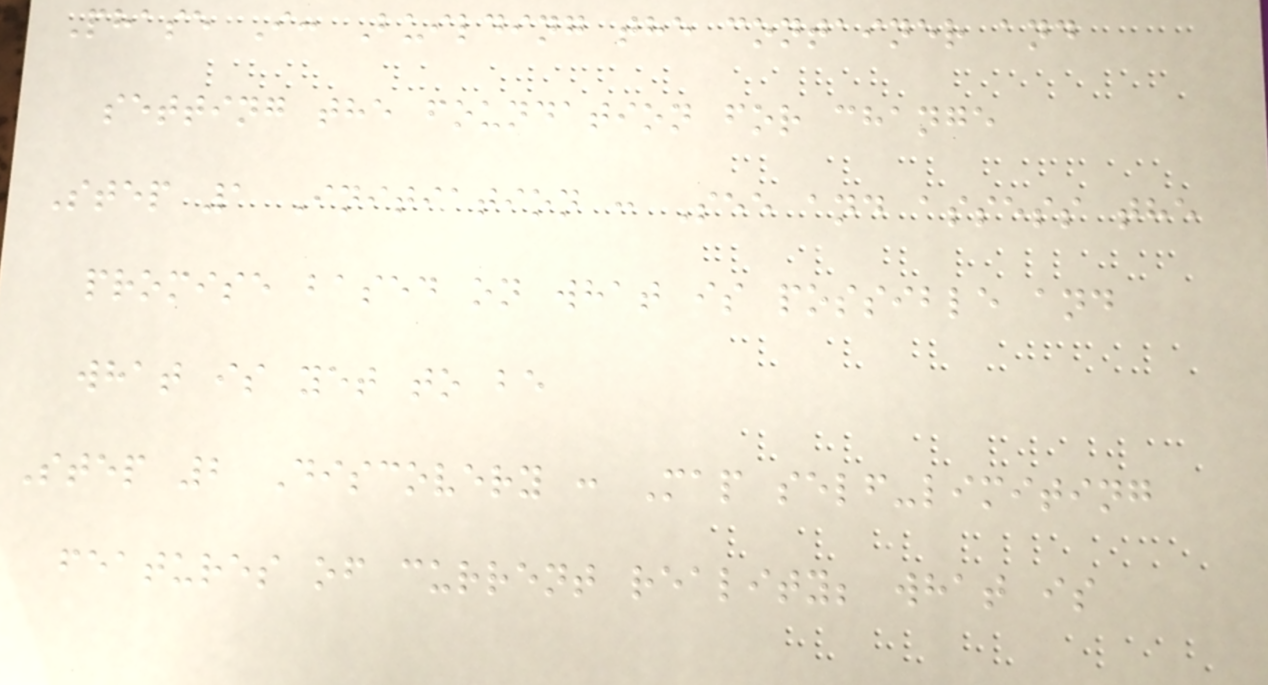Phase I: Building the container and
setting the foundation for change
Step 1 Initiation : See and assess the
promise based on what is possible and
what is yet to be
Step 2 Discovery : Map self-limiting
features of current reality; what is
